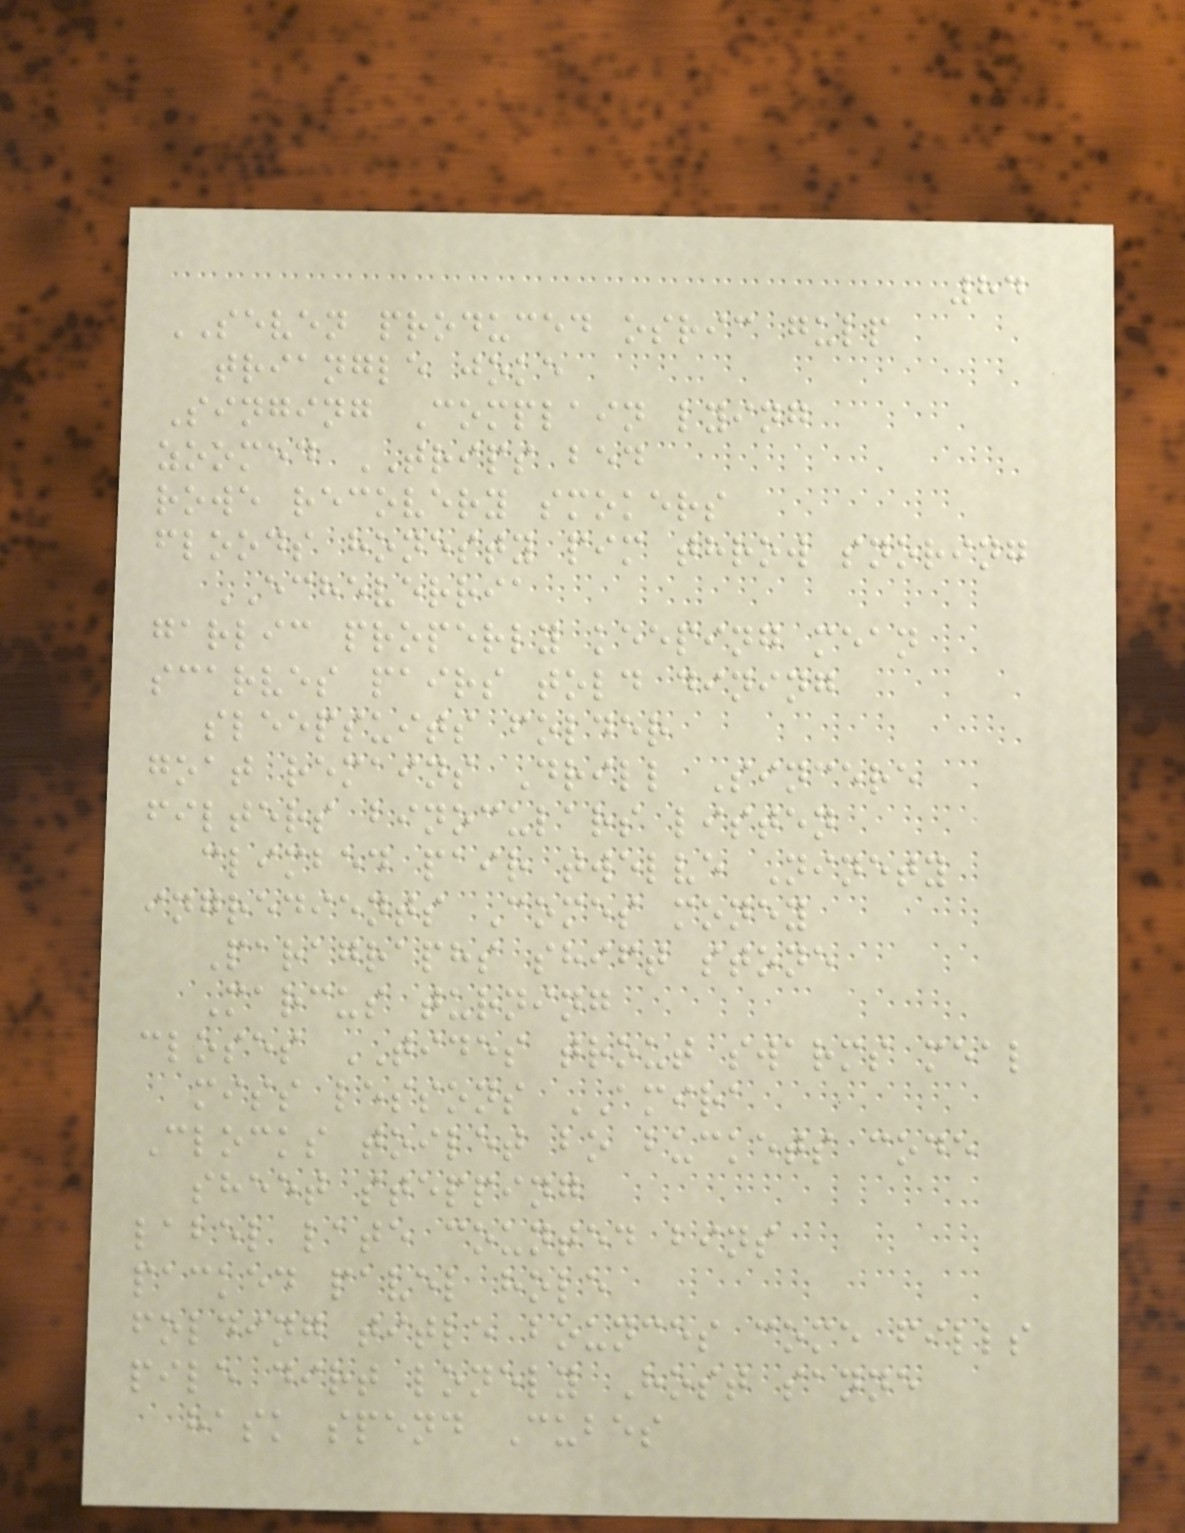84
SEVEN produced osric gulp
triangle joke
Singing Complain lying
zoomed TRIPS bed
rowe recovery smokers
floods honesty pim throw snoring
ECHEVERRIA
garlic properly keeping mean
scarves pairs told dining
sleepsuits folder
goat remains Drill Sincere
filters binoculars listen
climbed pair twelve Ninety
ingredients Comes money
Paragraphs shift stone
Marcus turning
closes TIDES trout swarms meal
miss lessons AMIRA
Clocks toilet bo buckets code
sheet stepping
label late counted bins
packed pavel hole
folding title bounces come fills
pile dirt lonely Host sanne
hask spend Cubes
